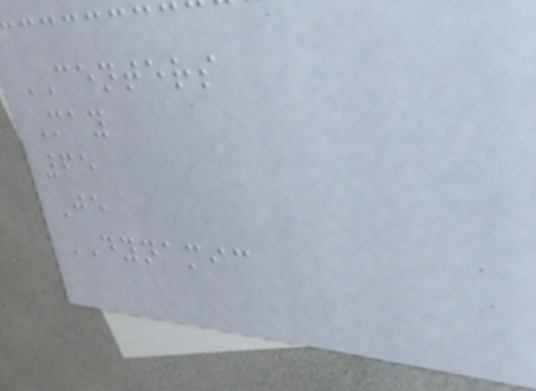CENTERS
May
65
Je
DYNAMIC
